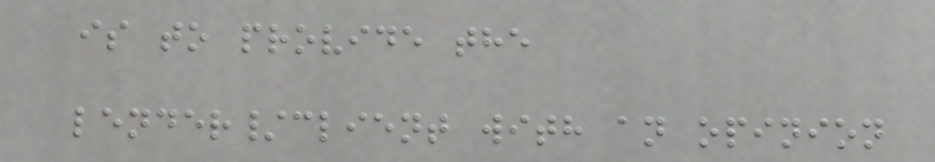is to provide the
lender/client with an opinion
